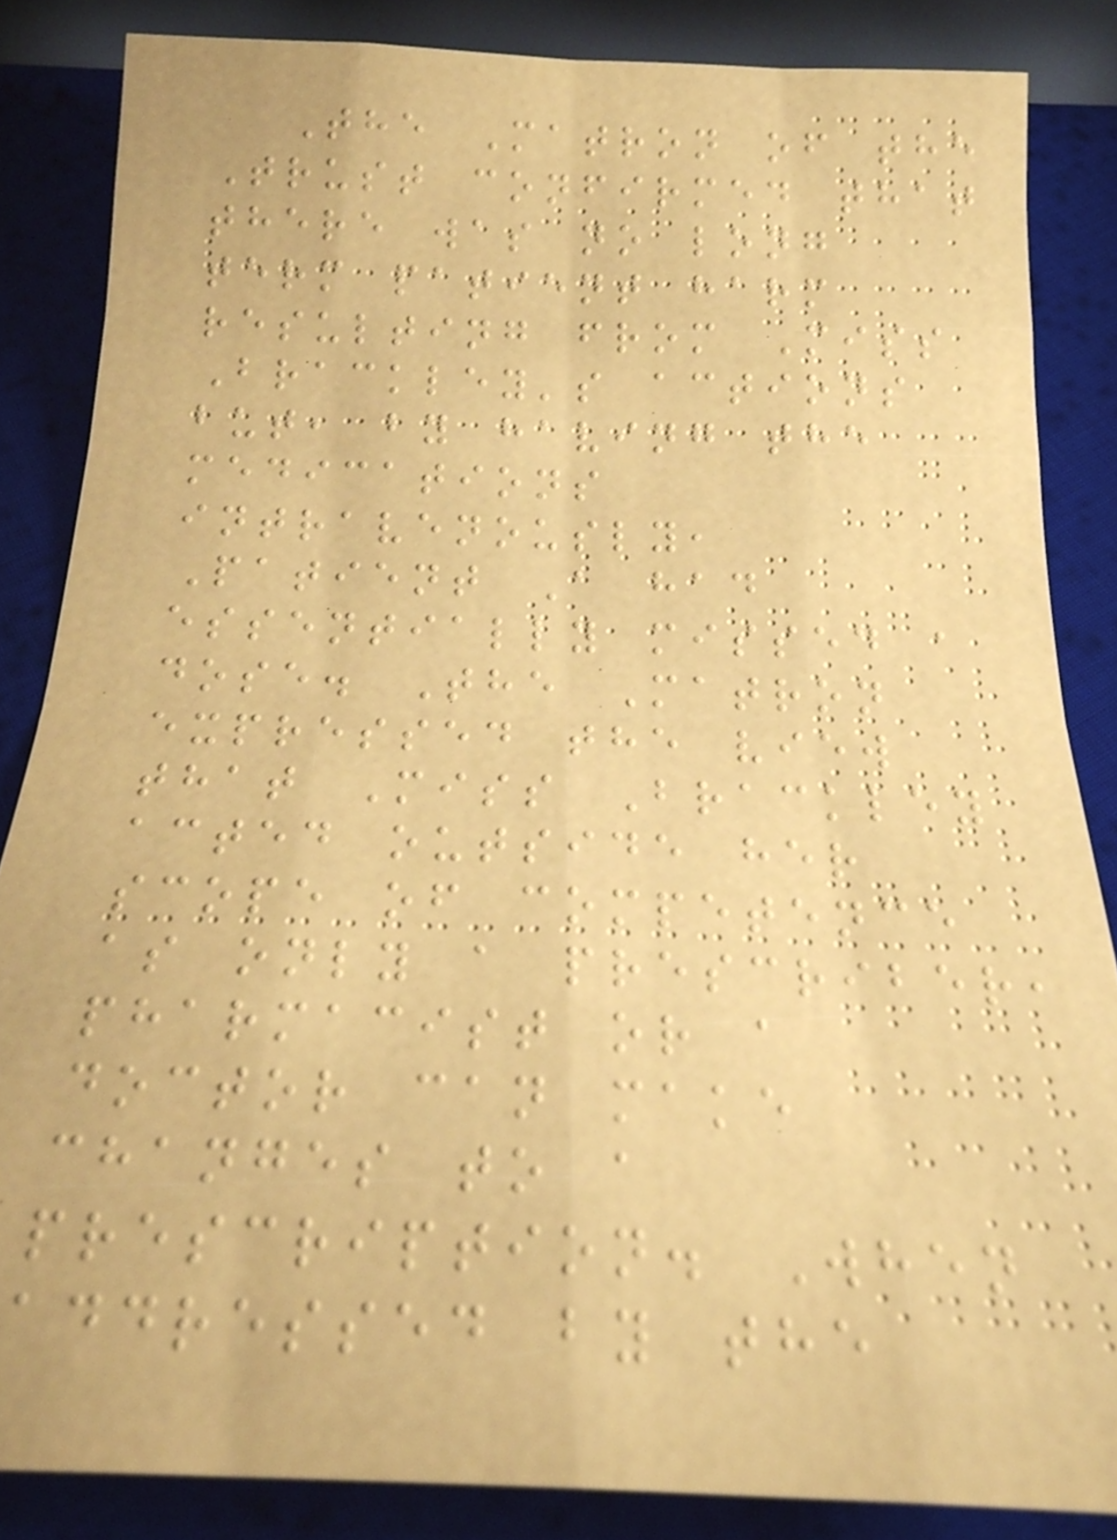The Matron of the
Trust confirmed that
there was no long
term patient harm
resulting from Miss
Brackley's actions
but, by having the
medications
intravenously,
Patient A had
essentially missed a
dose. The Matron
expressed the view
that Miss Brackley
acted outside her
scope of competence
as only a prescriber,
pharmacist or a
doctor can make
changes to a
prescription. When
addressed by the
